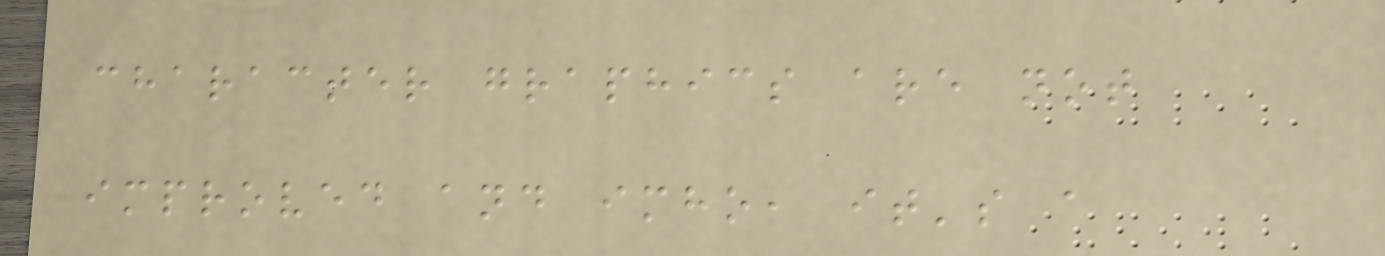character graphics are not
improved and imho, it's a
